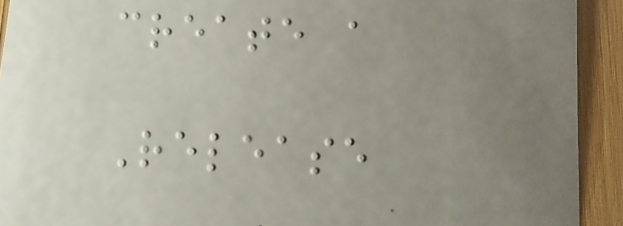create a
Release
